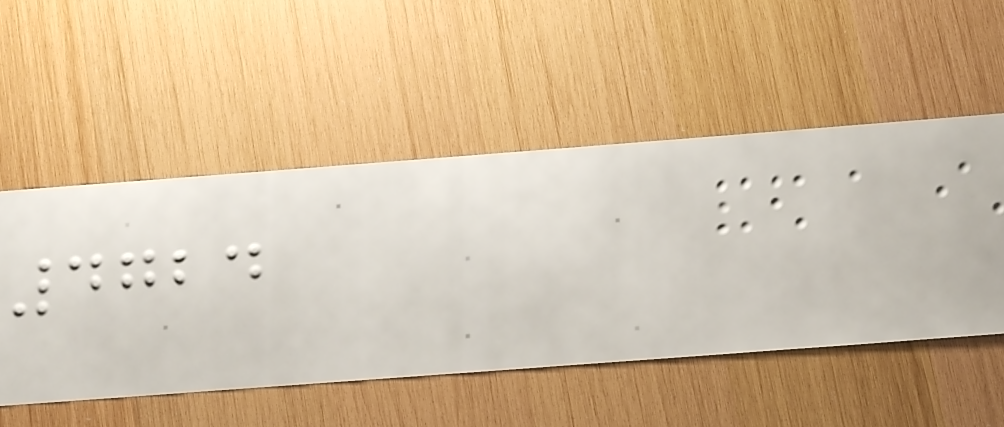4724
